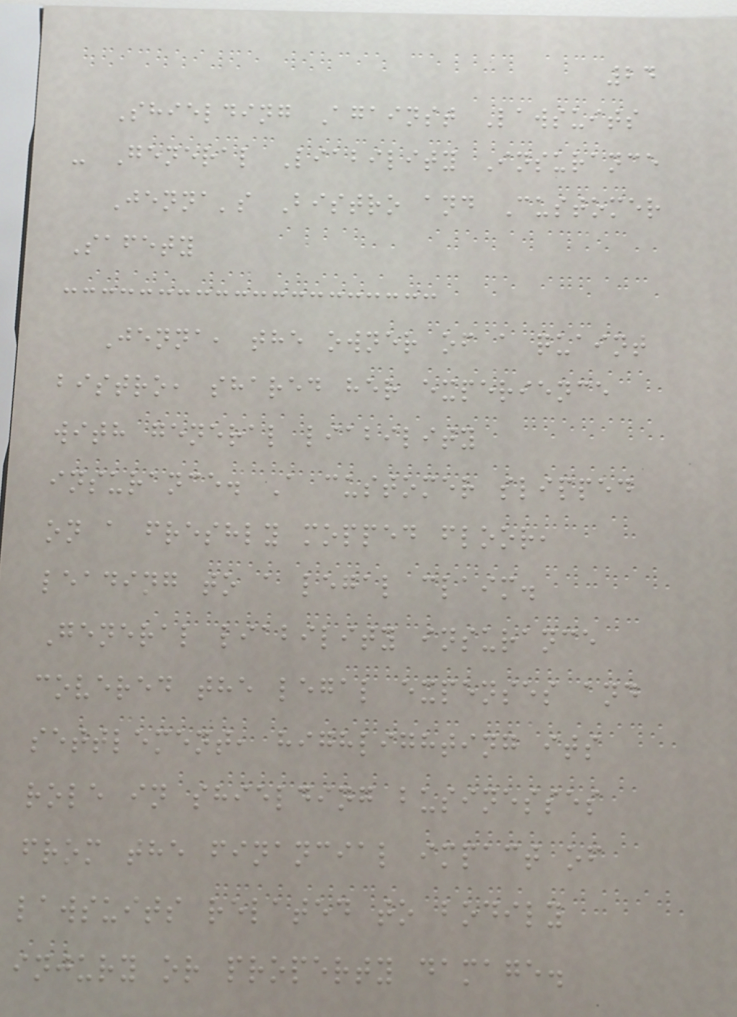24
Shielding Against Lawsuits
- General Liability Insurance
Jenna's Bistro and Customer
Safety
Jenna, the owner of a quaint
bistro, shared her experience
with general liability
insurance. A customer slipped
on a freshly mopped floor,
leading to a legal claim.
General liability insurance
covered the legal expenses and
settlement, highlighting its
role in shielding businesses
from the financial impact of
lawsuits related to bodily
injury or property damage.
